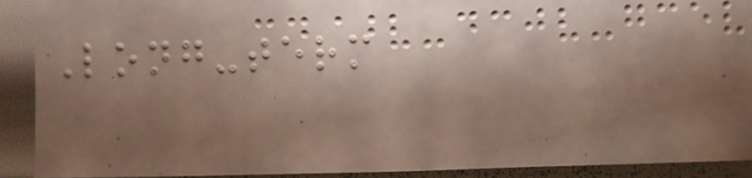Long-term
